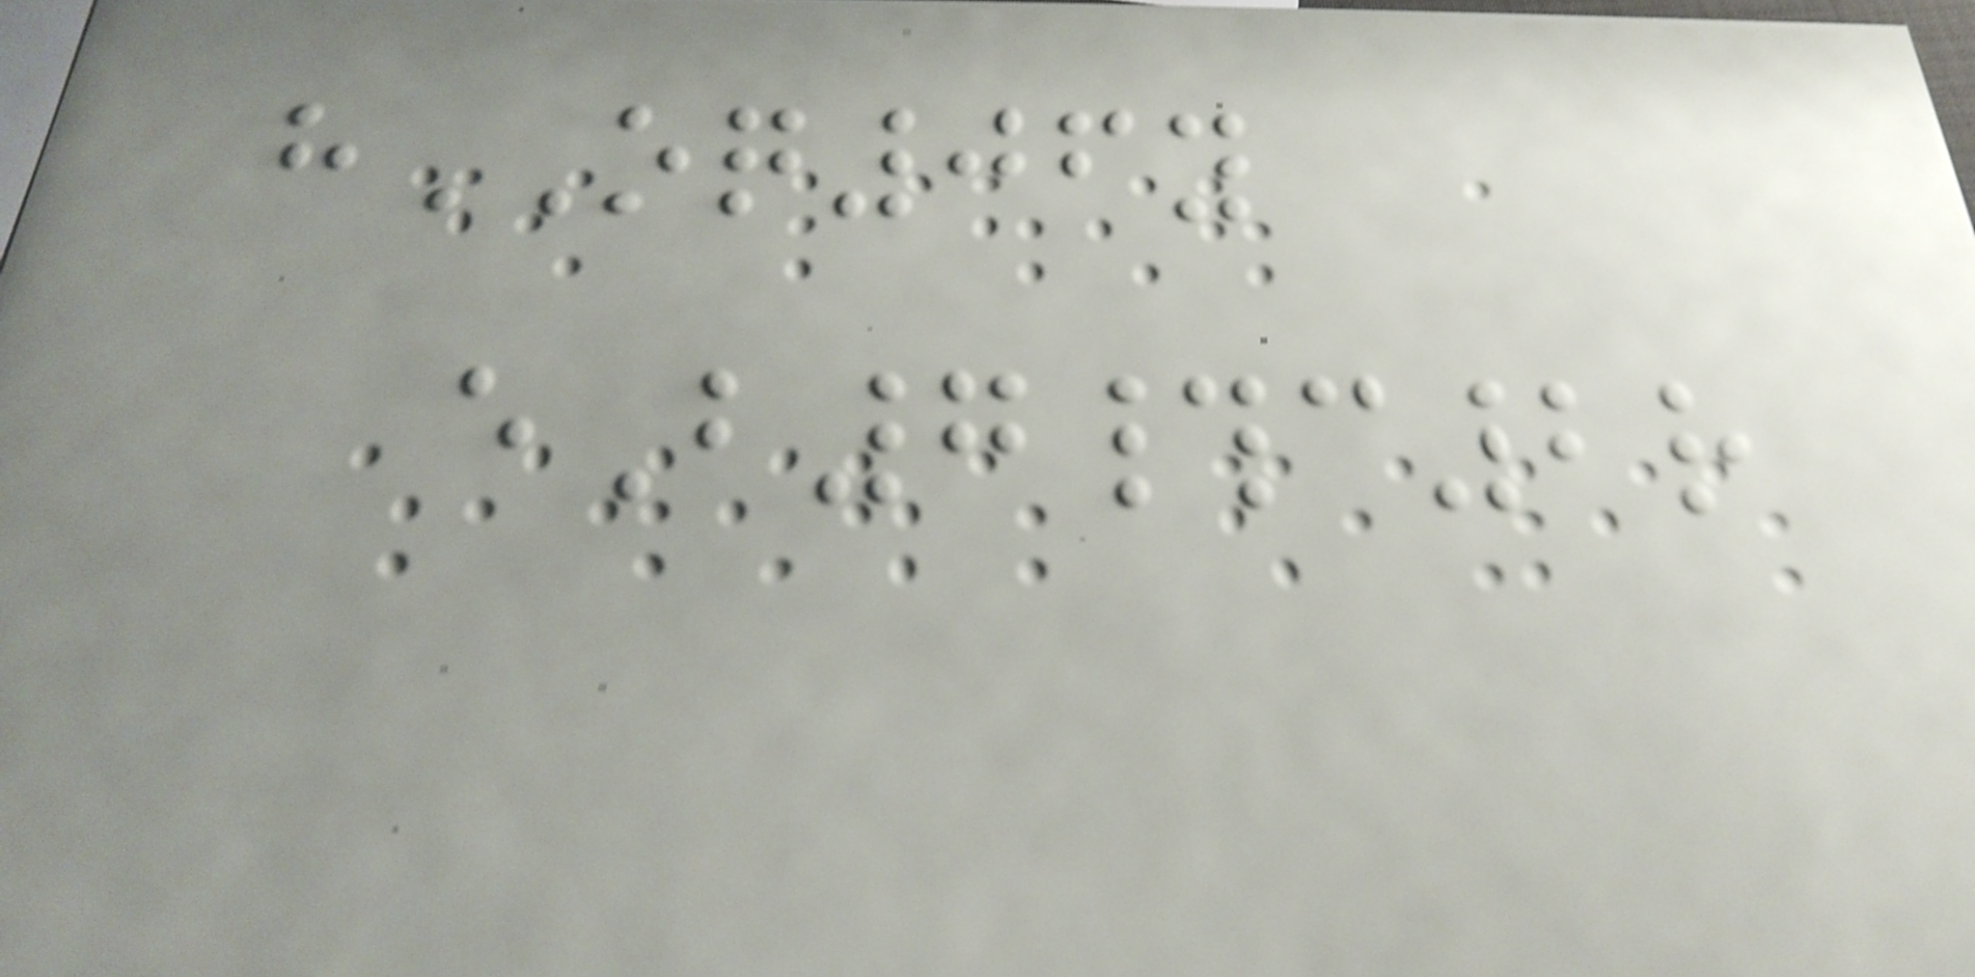hOQ06y
eB7#c2r
